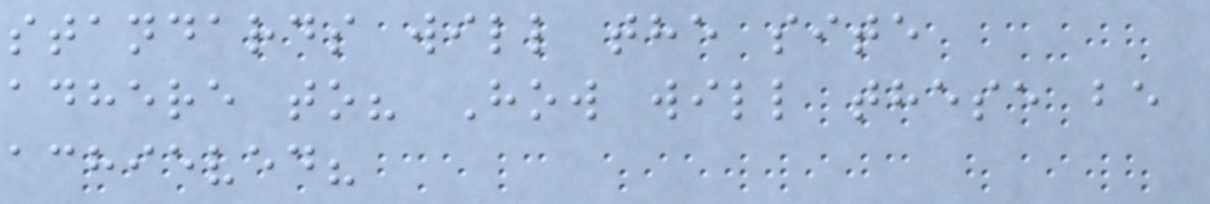standards will the site
adhere to? How will these be
achieved?
